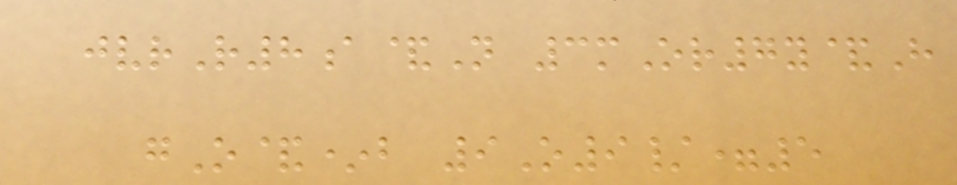jvrR8a&N 3mOr7y&H
gO&*b 9O9/=5
